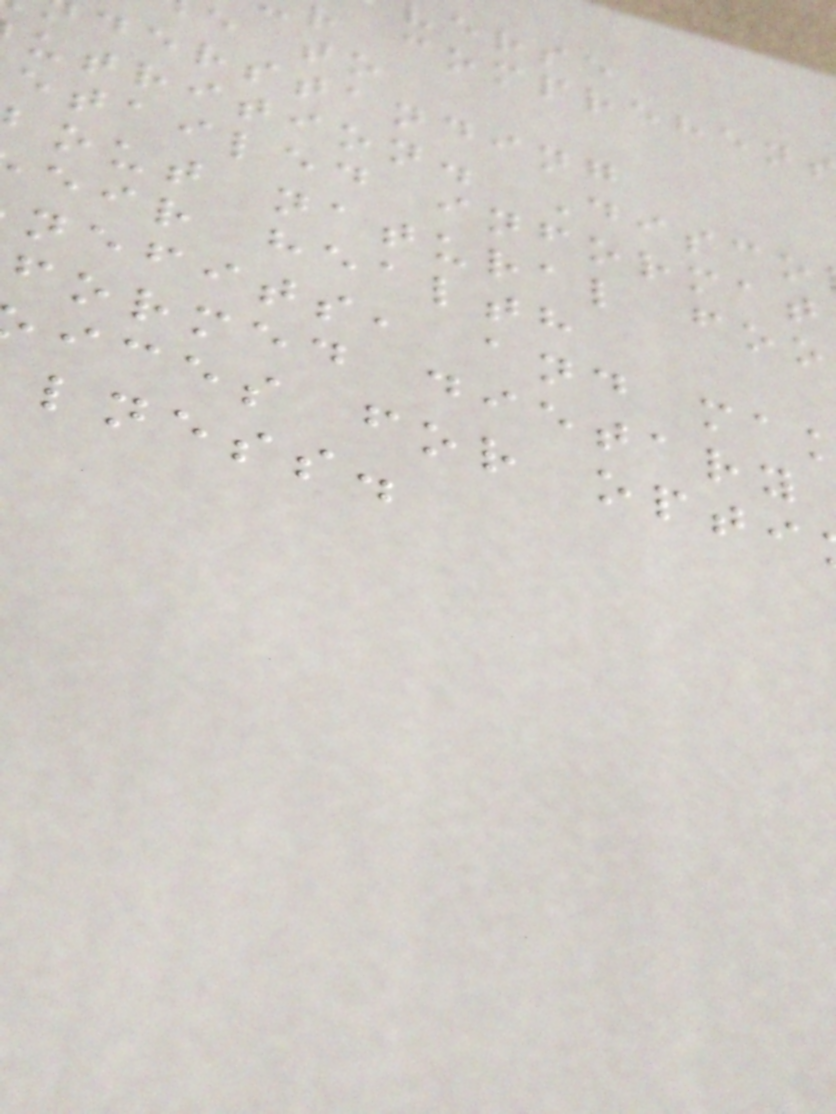erse
r comprehen
e to
derstanding
utrition. Disco
etailed informat
out natural foo
eir health
nefits, and ma
formed dietary
ices for opti
lness.
